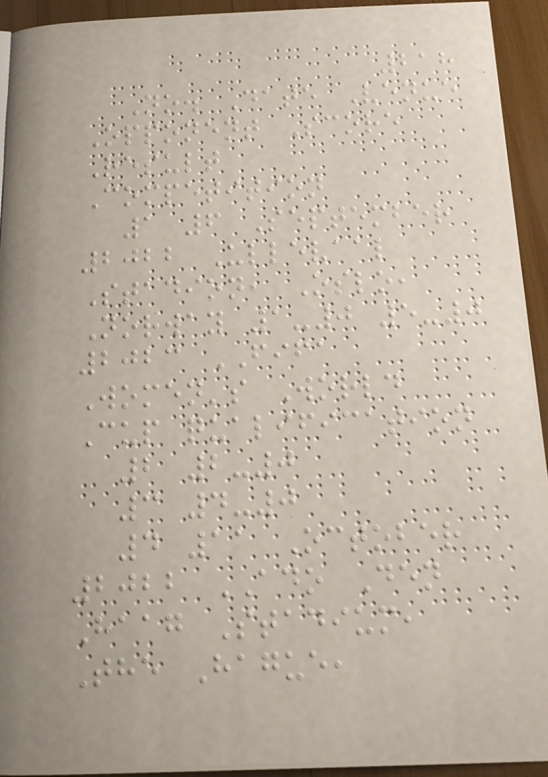218
No. Date Venue
Opponent Score
Result
Competition
1 6 September
2022 Ullevaal
Stadion, Oslo,
Norway 1-0 5-0
2023 FIFA
Women's World
Cup qualification
2 2-0
3 4-0
4 11 October
2022 ADO Den
Haag Stadium,
The Hague,
